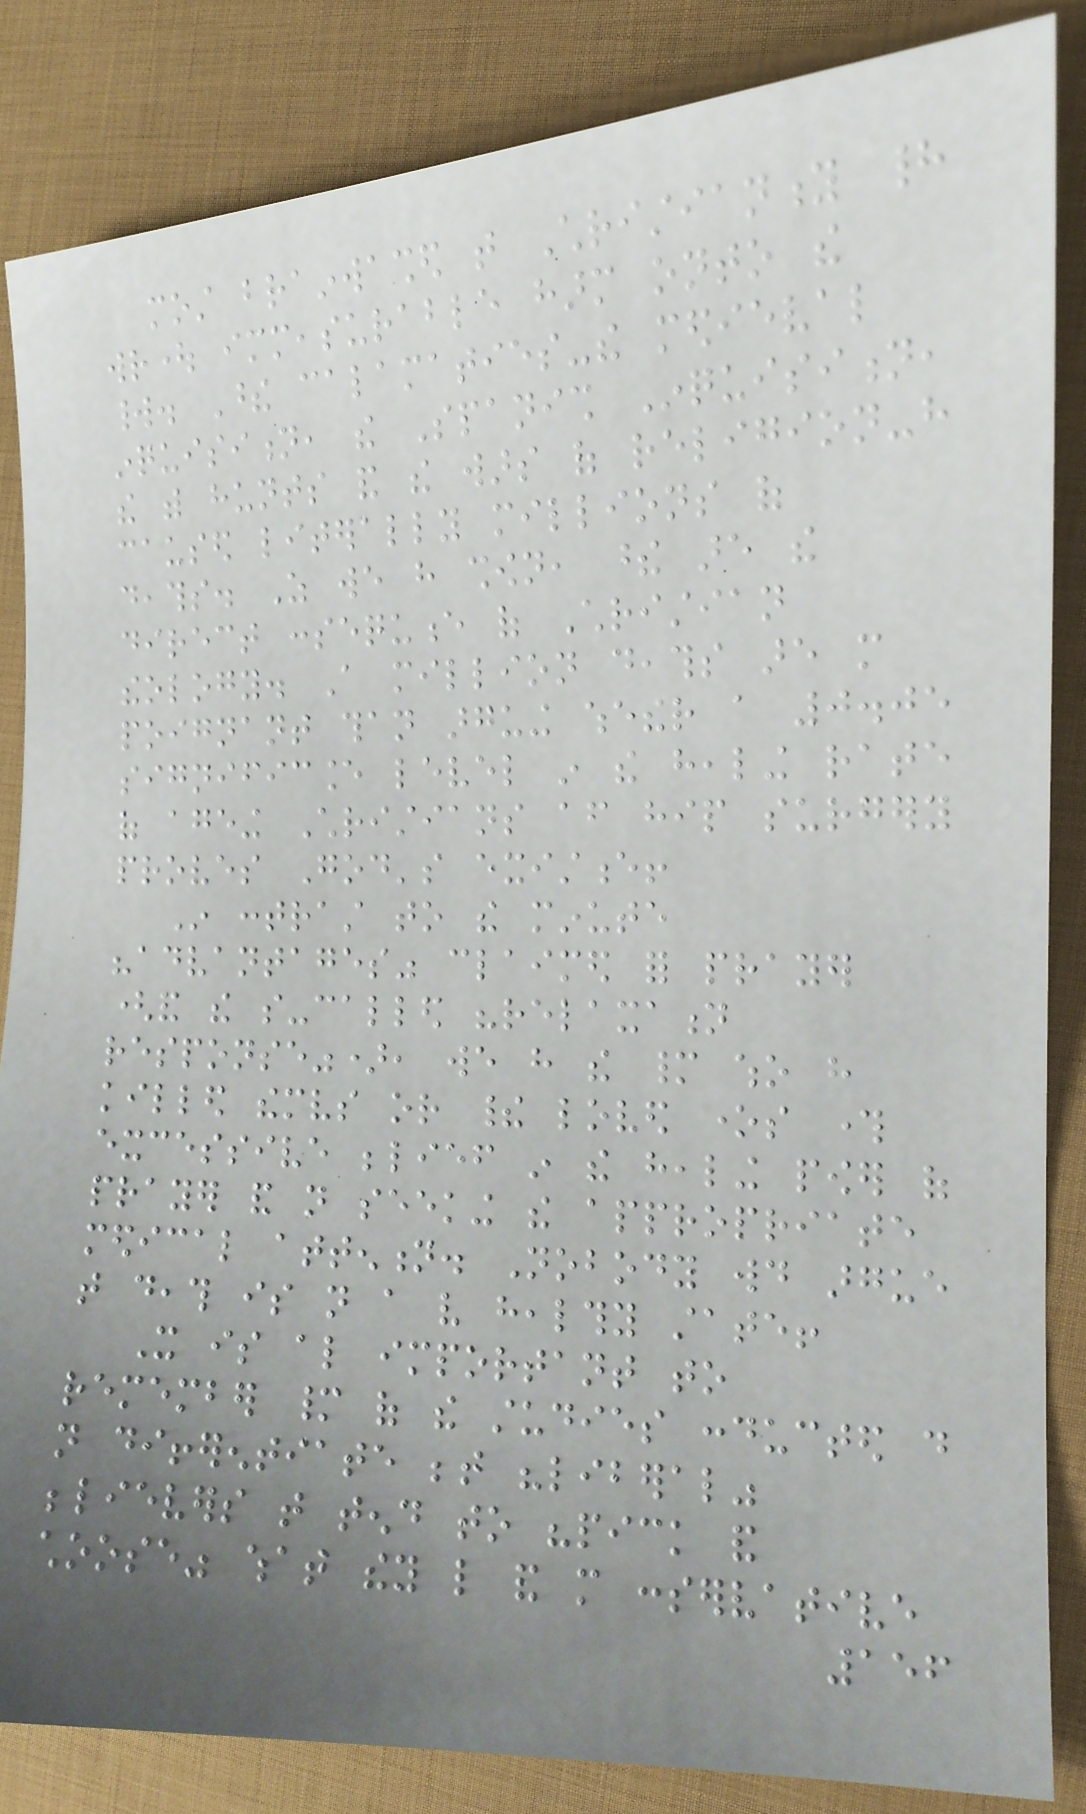most brainwashed that Christianity had
wrought immeasurable harm onto the
world. These calamaties-the medieval
inquisition, the Spanish Inquisition,
the with hunts and the wars of religion-have
caused literally millions of
deaths. As we have shown, these are the
direct consequence of Christian
theology. A million deaths are more
poignant than arguing whether a 0.05
significance level in the healing rate
of ageing Christians after hip surgery
proves God's existence!
In contrast to the minute
"advantages" claimed for prayer
(and the so-called "relaxation
response"), we have the many who have
killed themselves or their loved ones through
excessive belief in the healing power of
prayer and not seeking the appropriate
medical attention. Nobody would argue
that death is not a very healthy state!
It is also important to
remember many of the studies conducted do
not differentiate between "liberal"
believers that tend to "pick and
choose" what they like and more conservative
156
